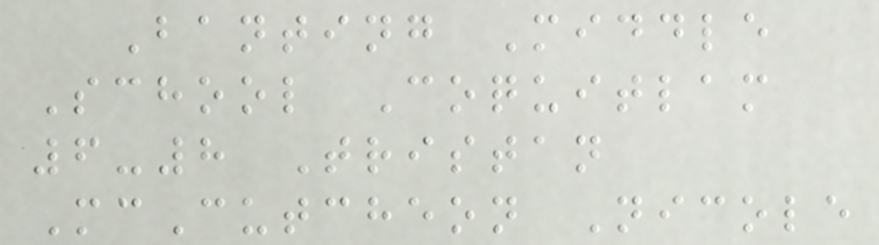Banting Middle
School Coquitlam
6-8 Tristan
McCutcheon Nicole
